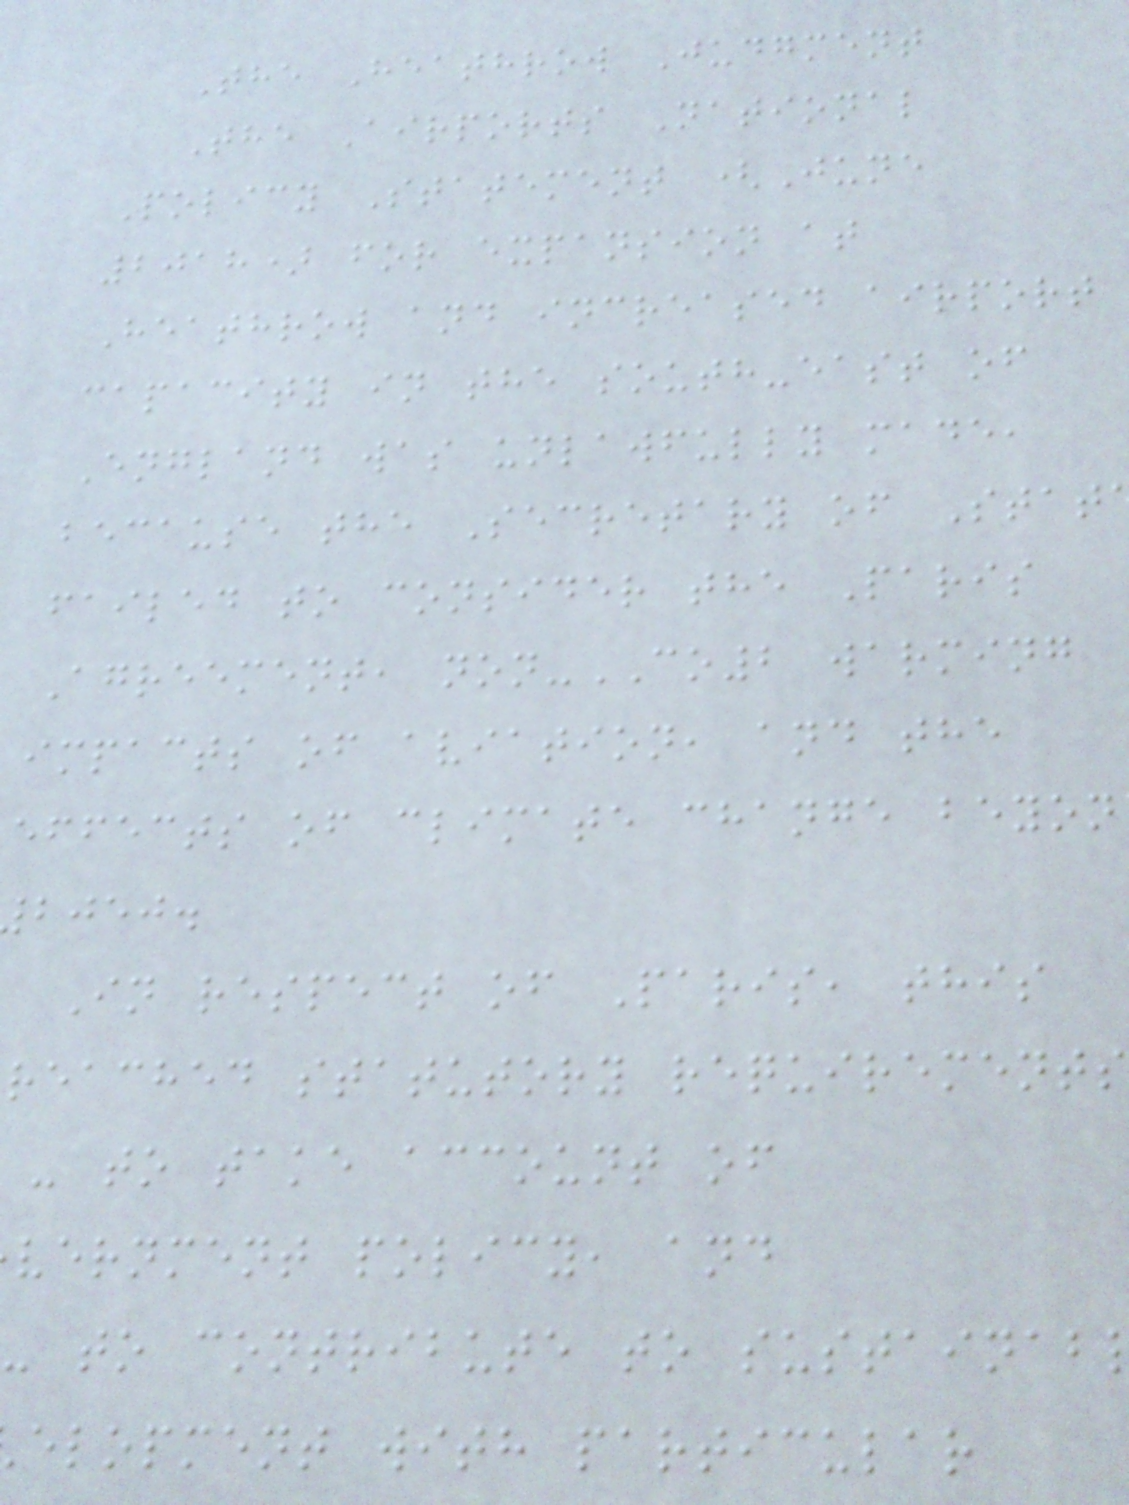The Heathrow Judgment
The Airports National
Policy Statement (June
2018) for expansion at
Heathrow and increased airport
capacity in the south-east of
England was unlawfully made,
because the Secretary of Stat
failed to consider the Paris
Agreement, non-CO2 warming
impacts of aviation, and the
effects of climate change beyon
bjej.
In respect of Paris, this
reached statutory requirements
- to take account of
vernment policy, and
- to contribute to sustainab
elopment with particular
